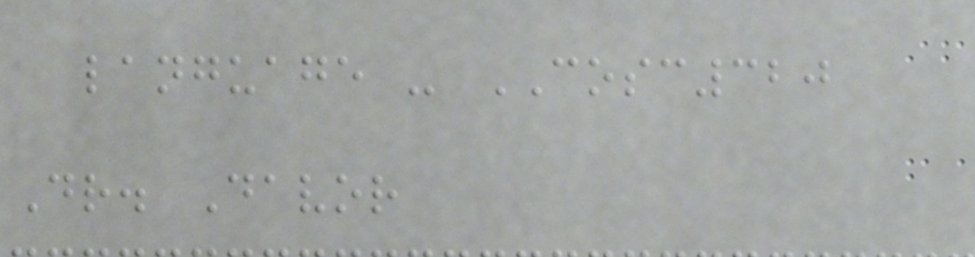language - COSC320
Dr. Davor
